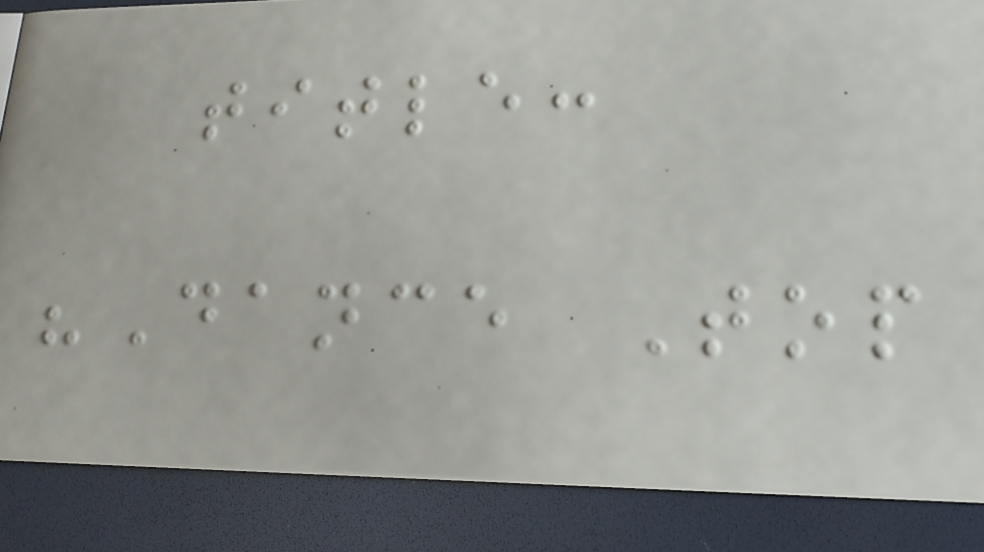title:
"Dance Top
